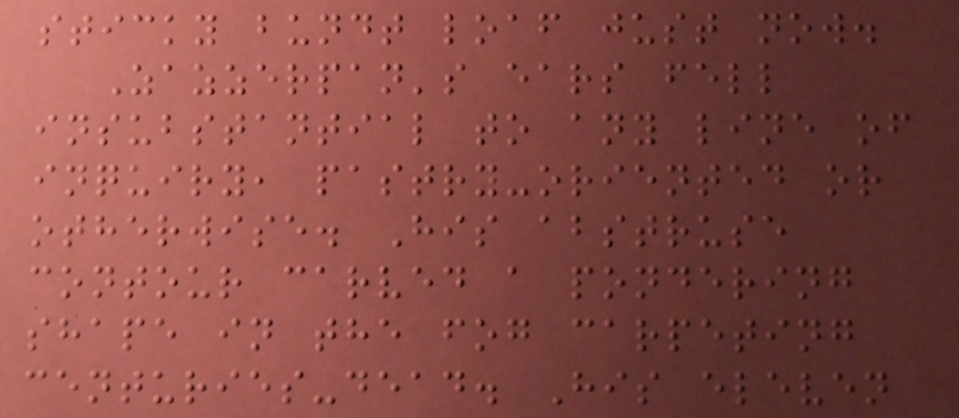sticky bundt loaf just now.
Zazzerpan's ears fell
insubstantial to any line of
inquiry, pastry-oriented or
otherwise. His abstruse
contour carved a pondering
shape in the fog carpeting
centuries-dead. His eleven
